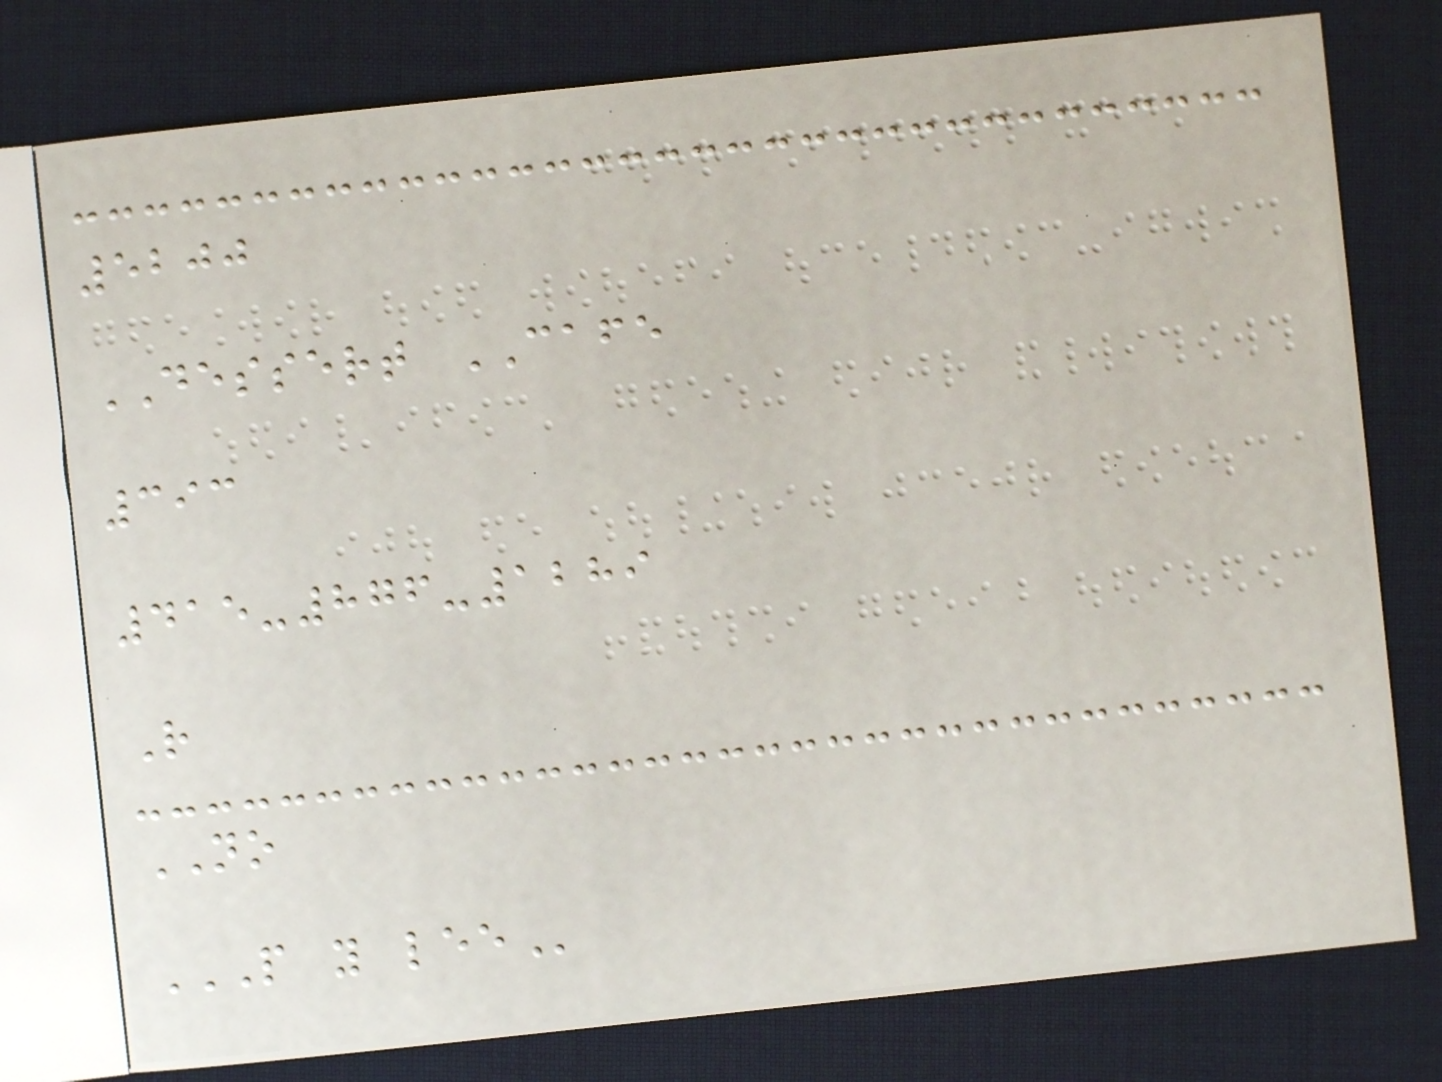5200
DESSERT CAFE
393
415-876-1289
R
NO
P Y LEE
